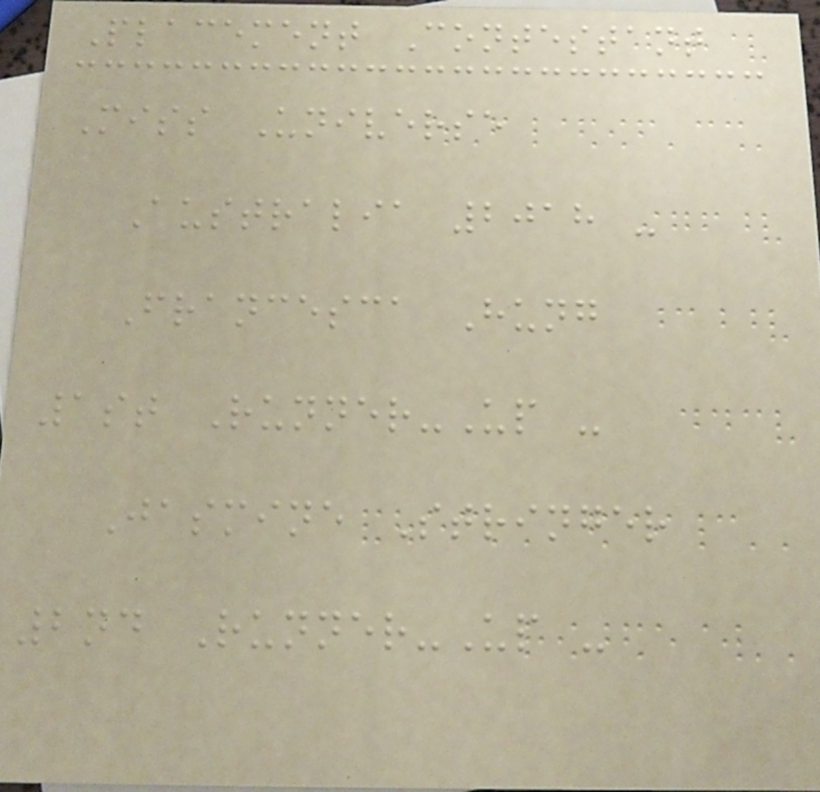Placement Contestant
Miss Universe
Australia 2018 -
Francesca Hung
1st Runner-Up -
Jasmine Stringer
2nd Runner-Up -
